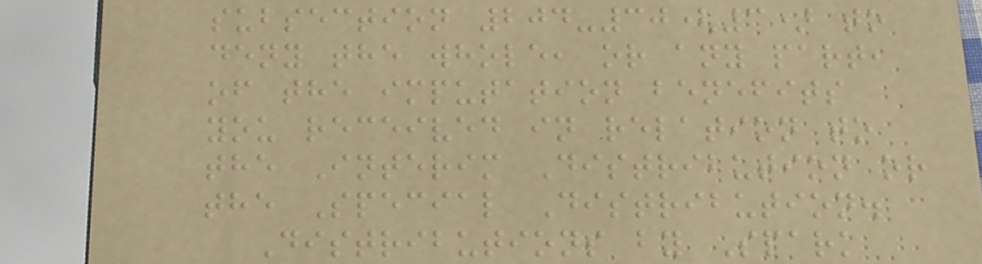subsection 204-30(3) to
deny the whole, or any part,
of the imputation benefits
you received in relation to
the Interim Distribution or
the Special Distribution.
Distributions by Spark
